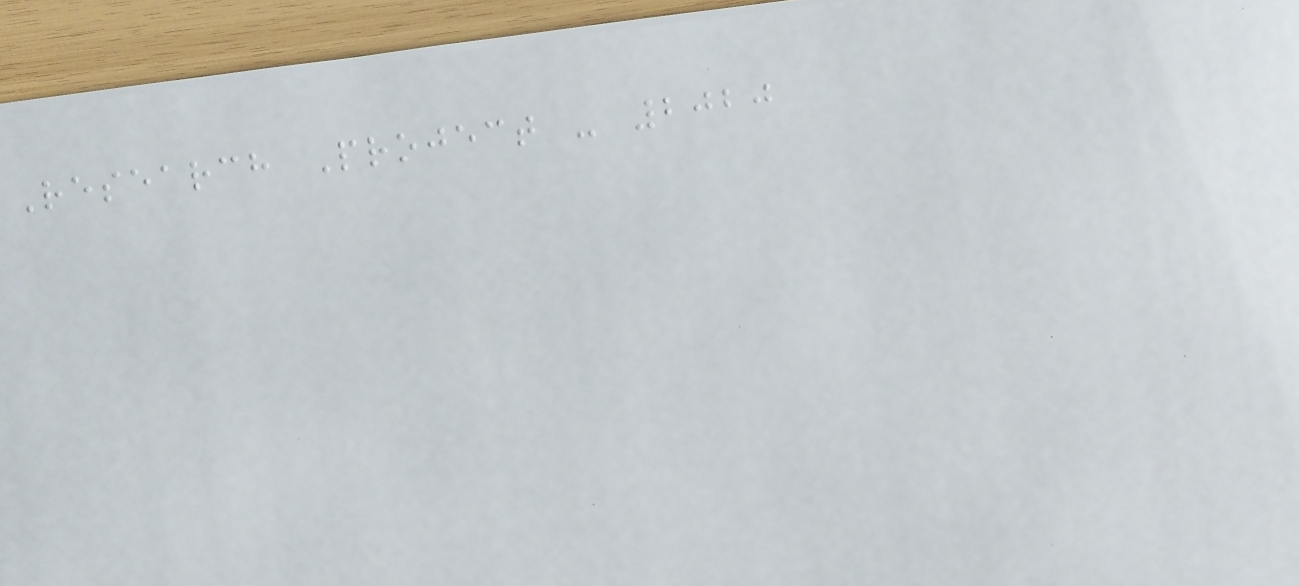Research Project - 2020
